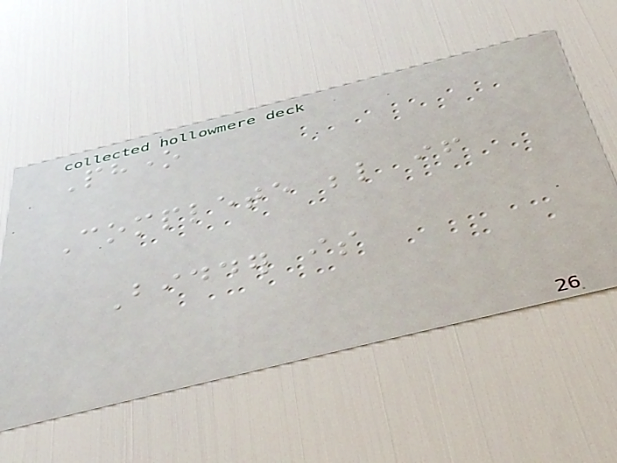Phone
Complete below if
Bidder is
